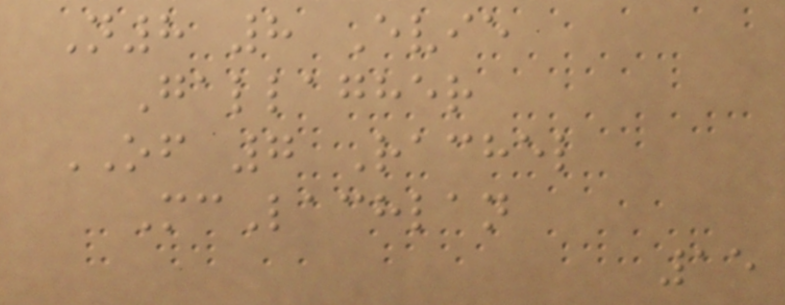N8 8 Evie
Gallagher
OF 7 Rachel
McLachlan
15
